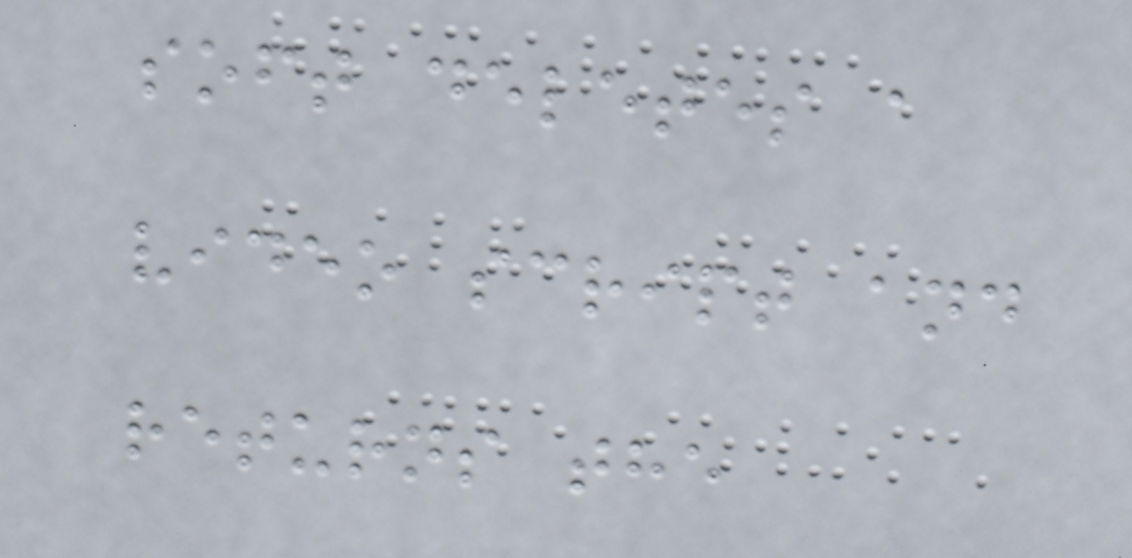soft deletes a
video script and
returns the
